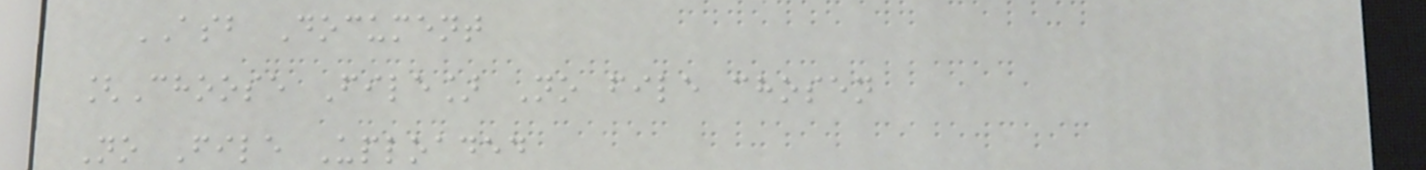ASB Document
[Choose File] No file chosen
No File Uploaded
